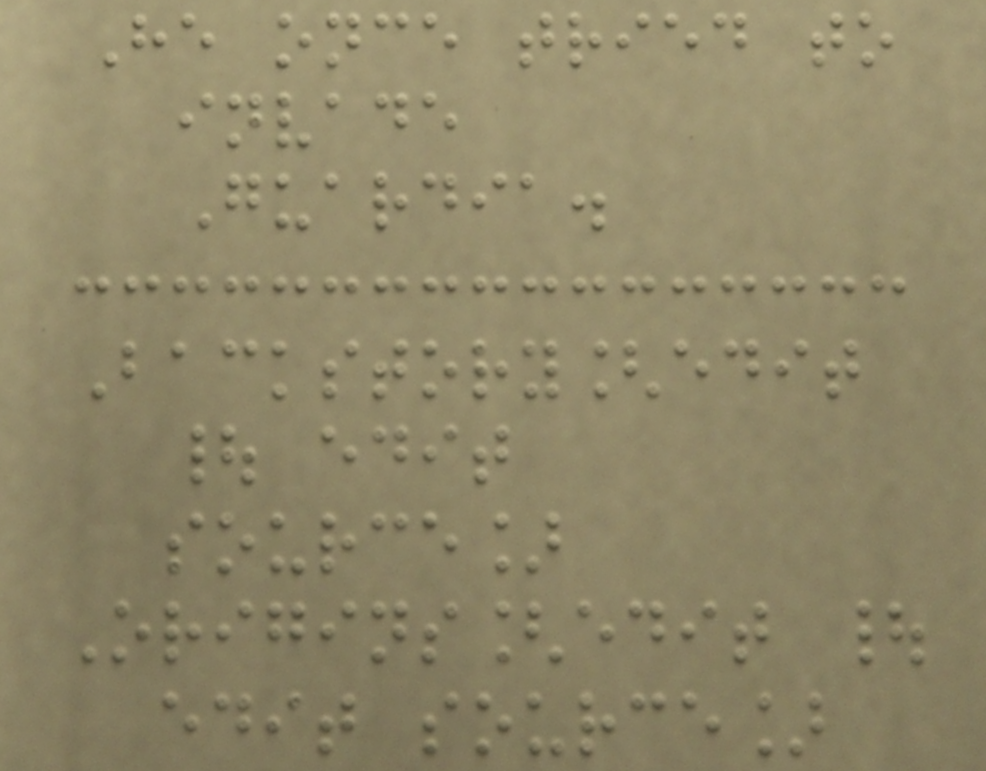He once tried to
invade
Guardia.
Backstory[edit
| edit
source]
Origins[edit |
edit source]
